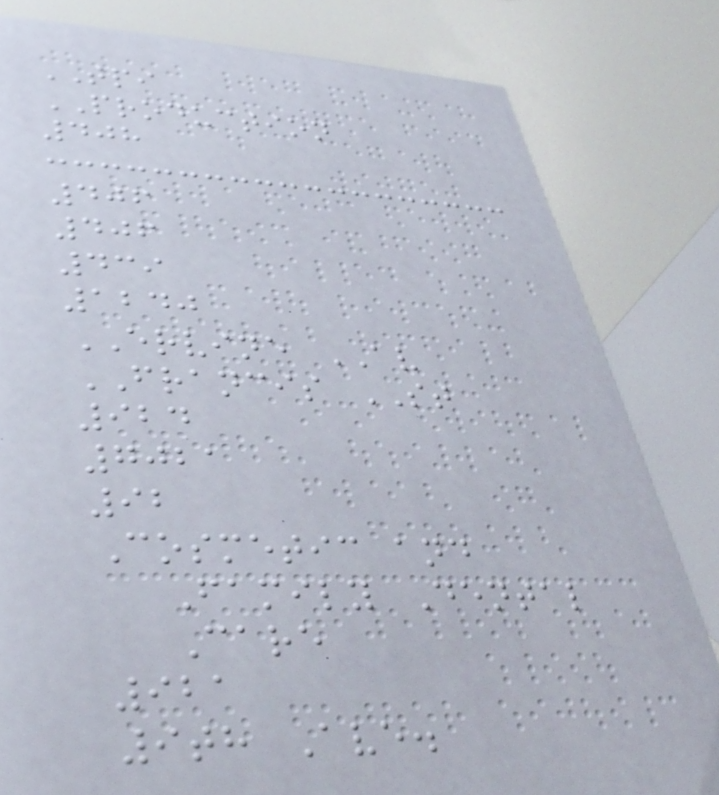TPI
PRODUCTION
408
406
406
439
1240
ERVINE AV
FRANCIS ST
924
7021
92
Cosmetic and
Family Dental
Care
921
9th Ave.
